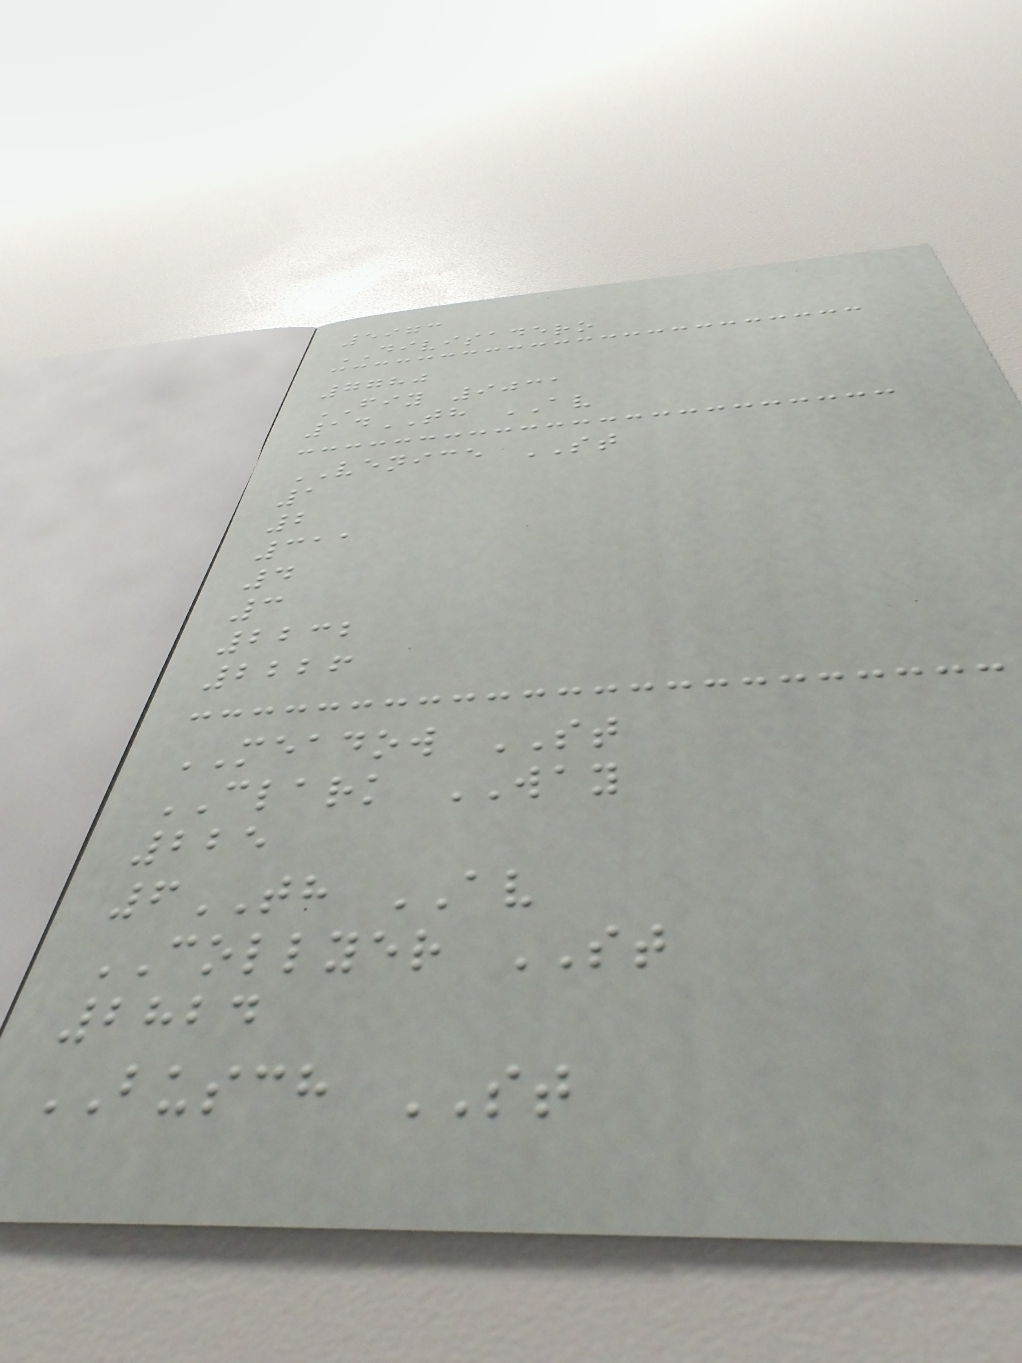5973
DIVISADERO
7780
FIY 9031
14TH AV
VENICE ST
1
2
311
4
3
2232
2226
MEADOW ST
CLARK WAY
225
6TH AV
COLLYER ST
2824
BUSCH ST
